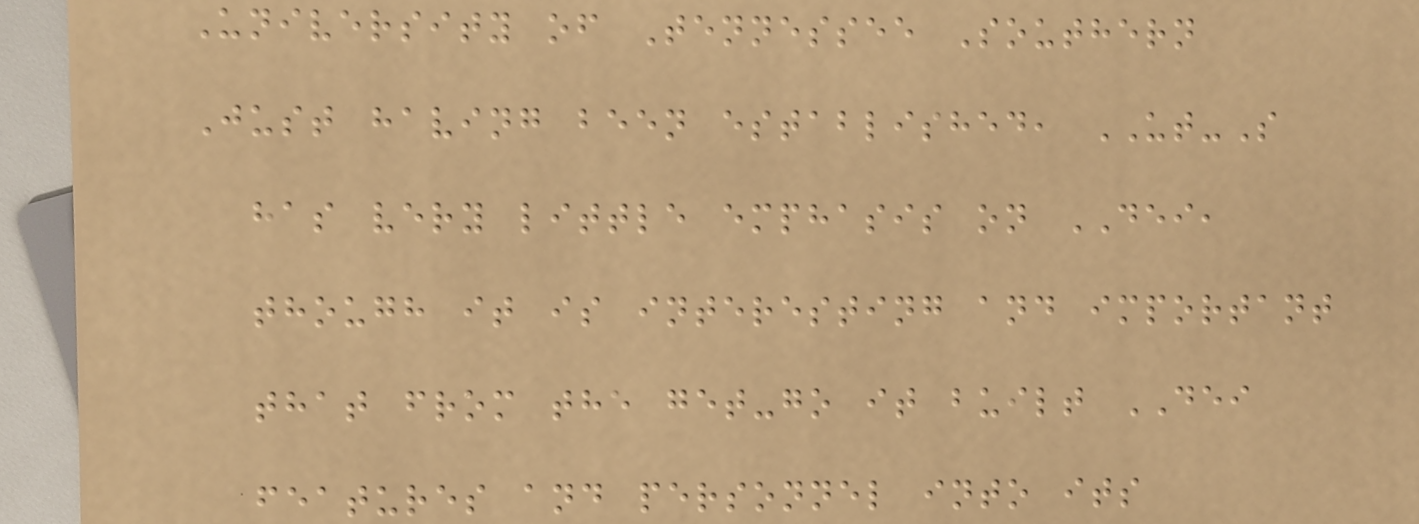University of Tennessee Southern
Just having been established, UT-S
has very little emphasis on DEI,
though it is interesting and important
that from the get-go it built DEI
features and personnel into its
